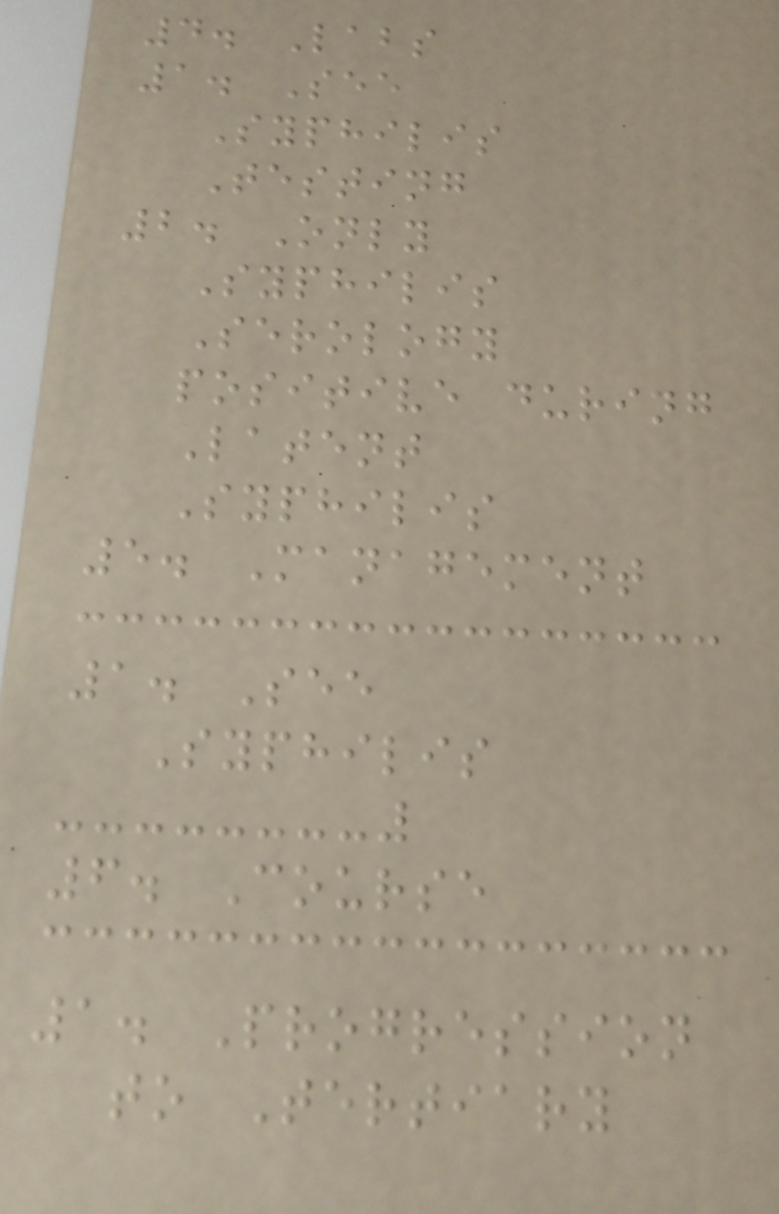4. Labs
1. See
Syphilis
Testing
2. Only
Syphilis
Serology
positive during
Latent
Syphilis
5. Management
1. See
Syphilis
6. Course
1. Progression
to Tertiary
